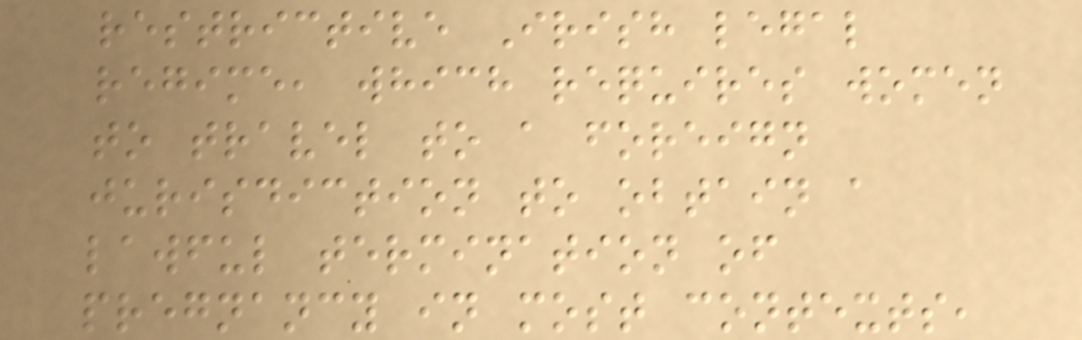restrictive Irish legal
regime, which requires women
to travel to a foreign
jurisdiction to obtain a
lawful termination of
pregnancy in most contexts,
